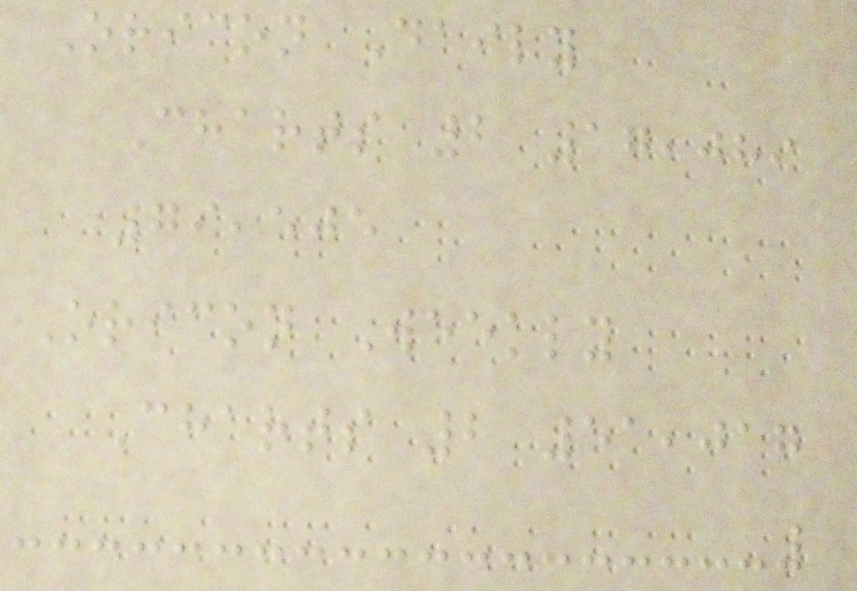Oricon Daily
Charts 2 17,089
79,505
Oricon Weekly
Charts 2 51,017
